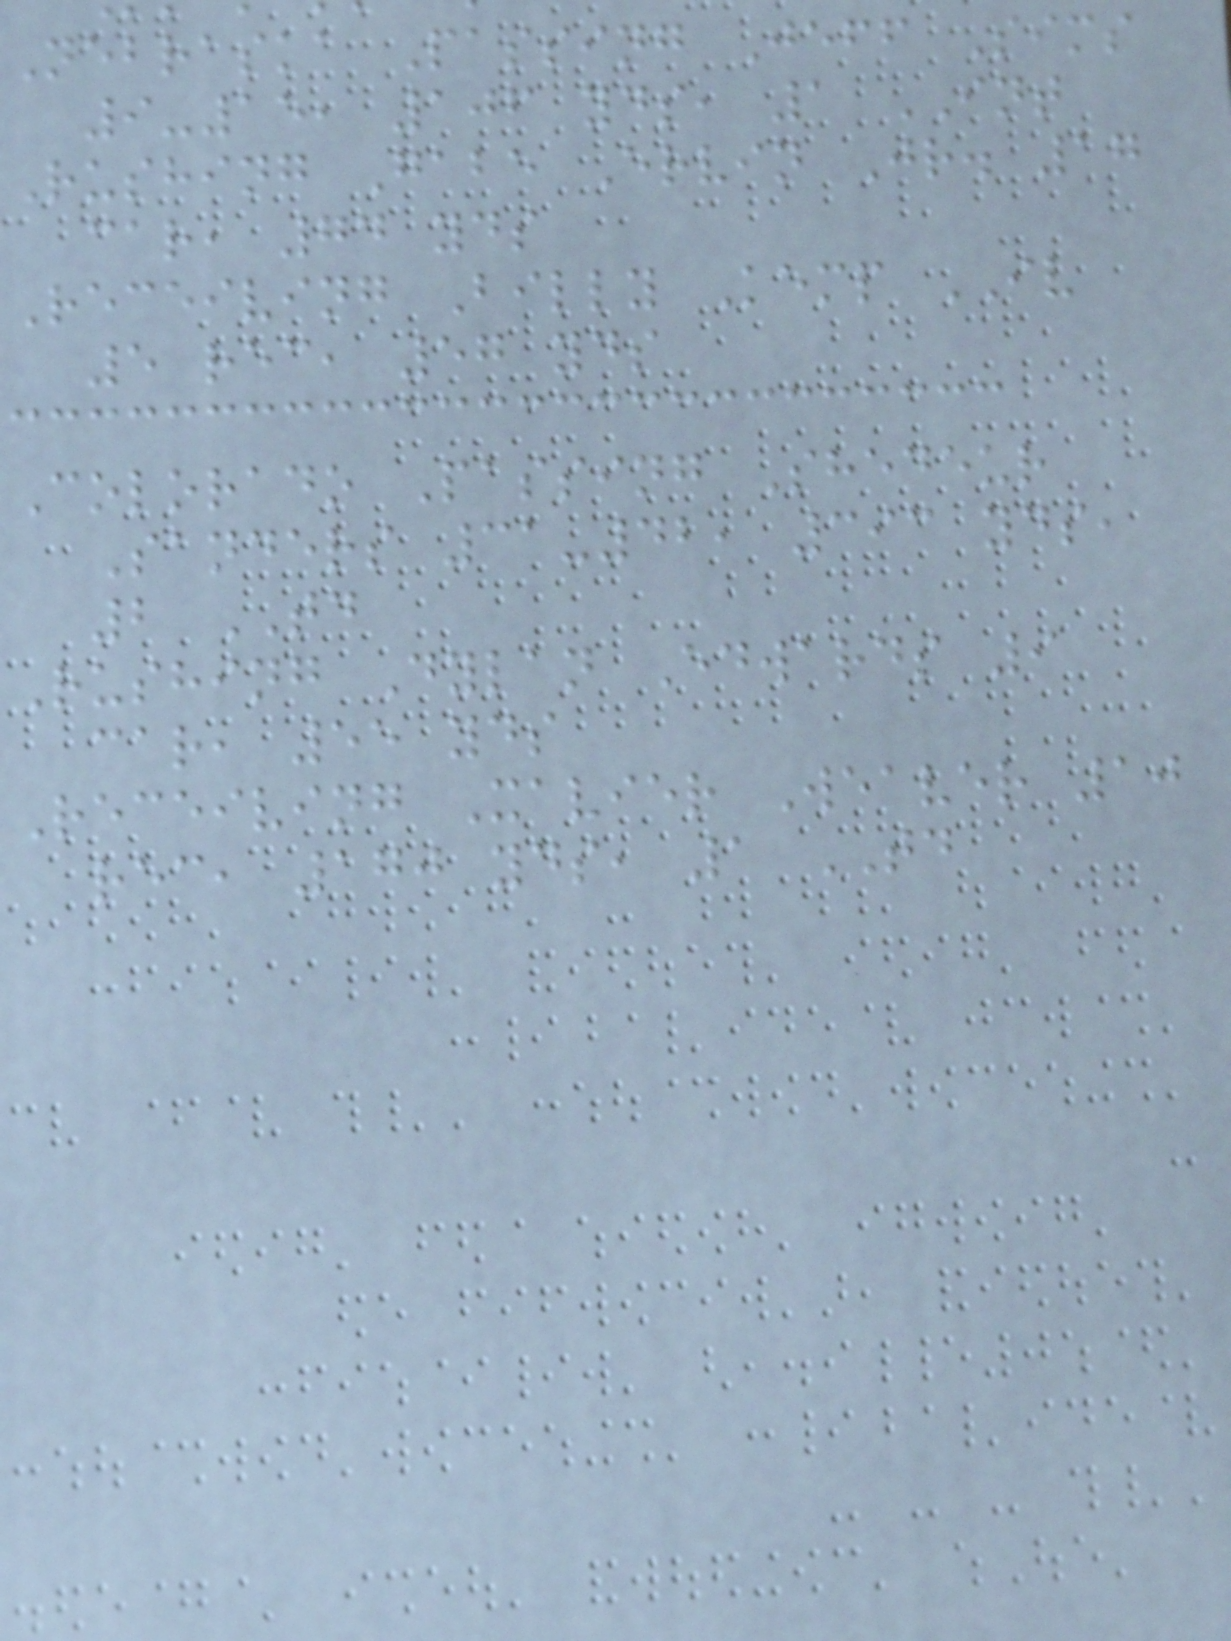Nebraska Passing Jeff Sims
9-15, 106 yds, 1 INT
Rushing Gabe Ervin Jr. 17
car, 74 yds
Receiving Billy Kemp IV
5 rec, 57 yds
Colorado Passing Shedeur
Sanders 31-42, 393 yds,
2 TD
Rushing Dylan Edwards 9
car, 55 yds
Receiving Xavier Weaver 10
rec, 170 yds, 1 TD
